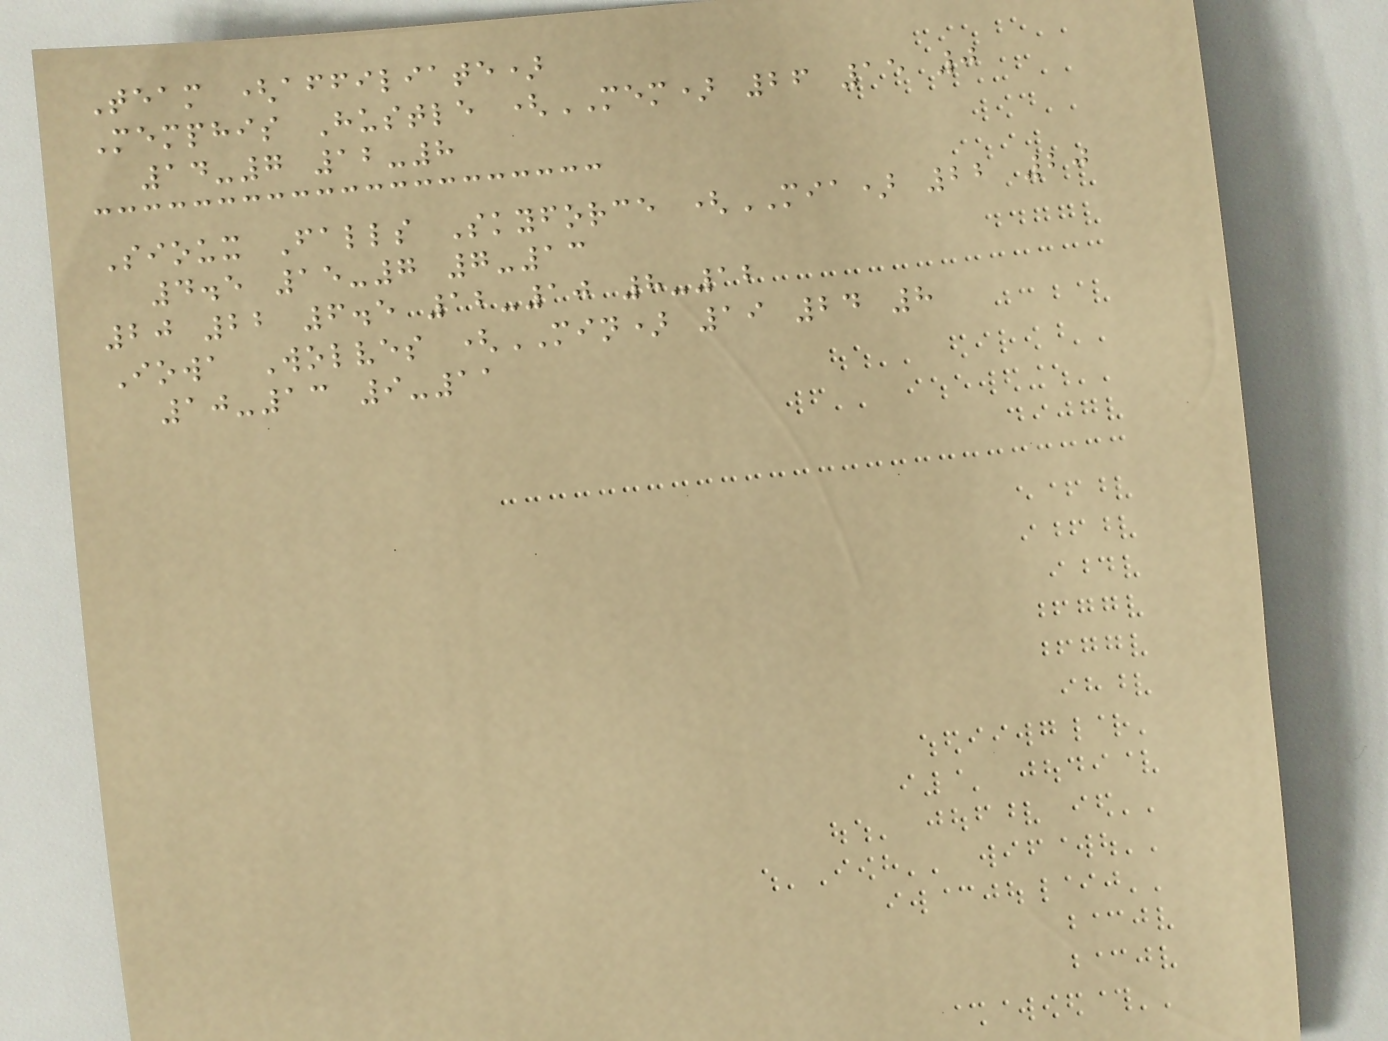Team (affiliate)
Memphis Hustle (MEM) 26 15 0
14-7 12-8
Sioux Falls Skyforce (MIA) 22 20
4.5 15-7 7-13
20 22 6.5 12-10 8-12
Iowa Wolves (MIN) 19 24 8
10-13 9-11
